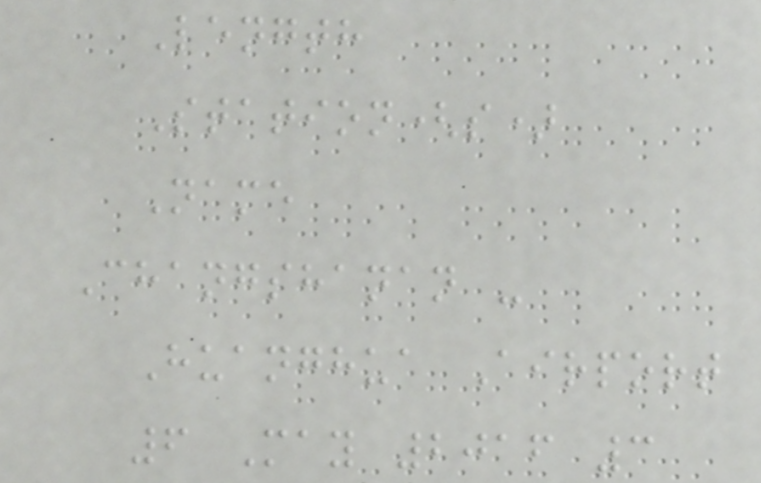Length
Station(s)
Name
Changshanan -
Huanghua Airport
6 May 2016 3
